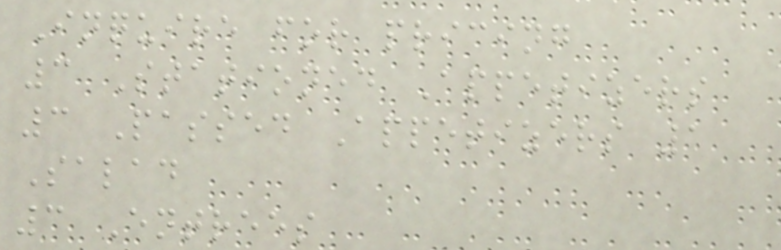Inquire for pricing
3 Stationed Appetizers
3 Passed Appetizers 1
Salad
3 Entrees
